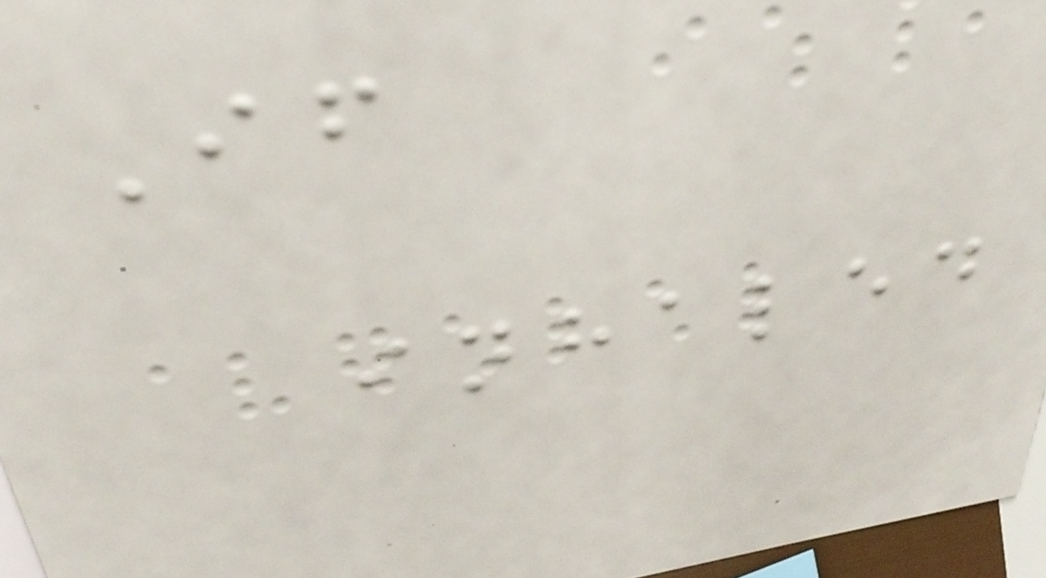If
inhaled
